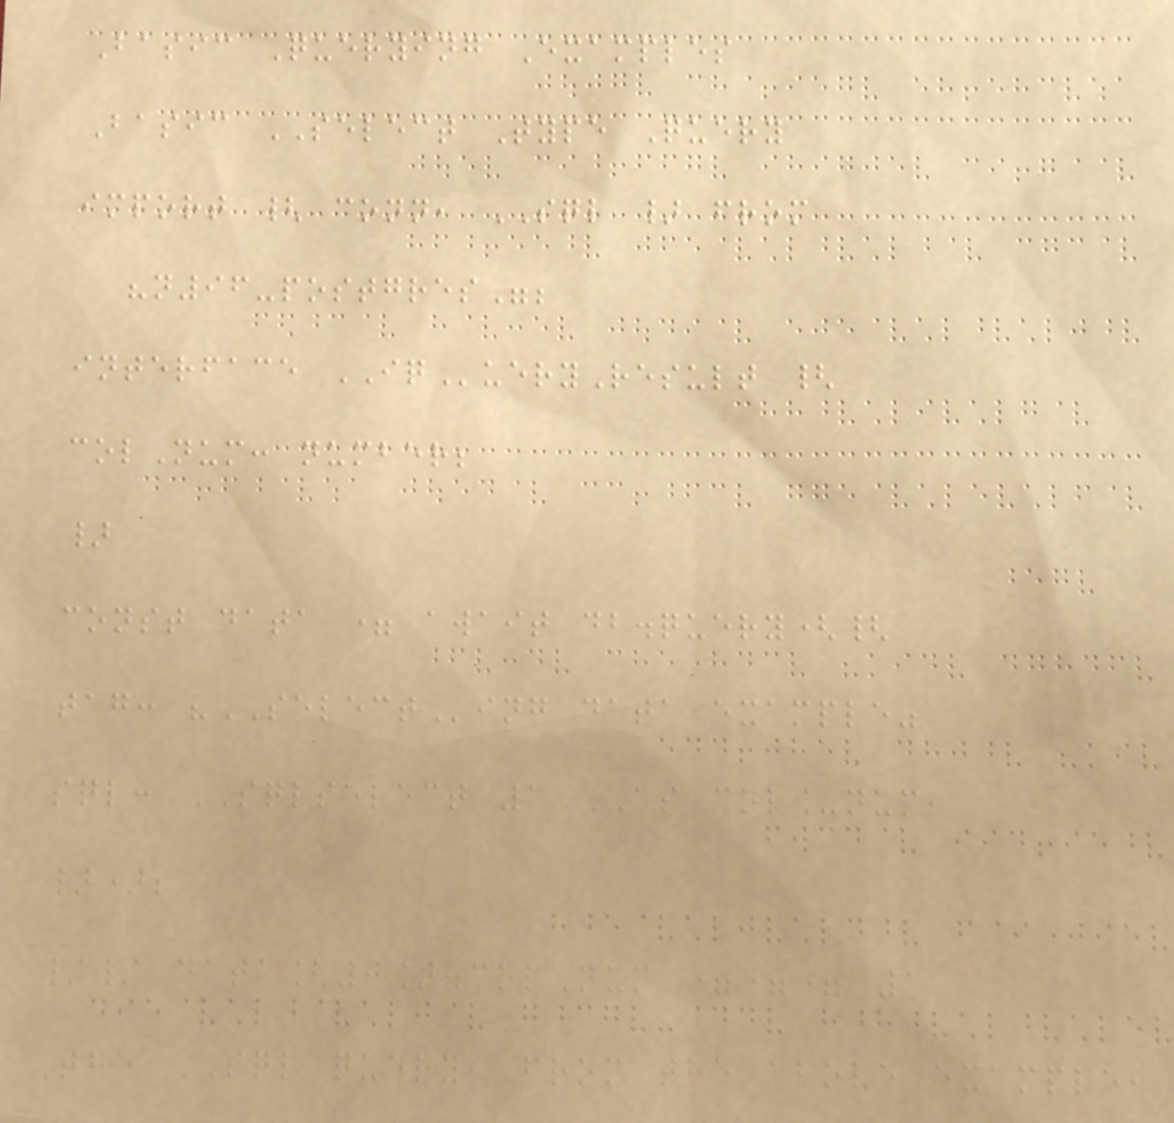Basic Querying Examples
Basic SELECT Type Query
import { conn, SQL } from
"n96-postgres";
interface IQueryResult {
colNum: number;
}
const data = await db.query({
tag: "SELECTing data example"
sql: SQLSELECT 1 AS col_num,
});
// data[0].colNum === 1
The SQL query, from the above example,
